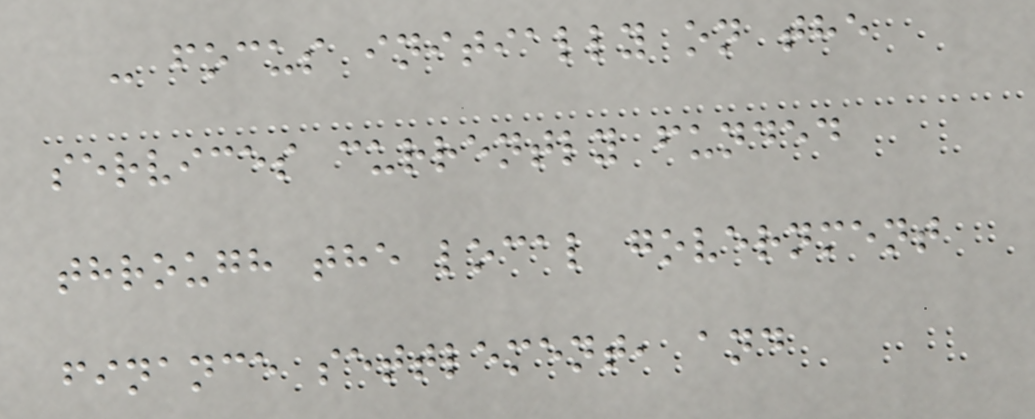- focus initially on the
services currently funded
through the local government
finance settlement, and
